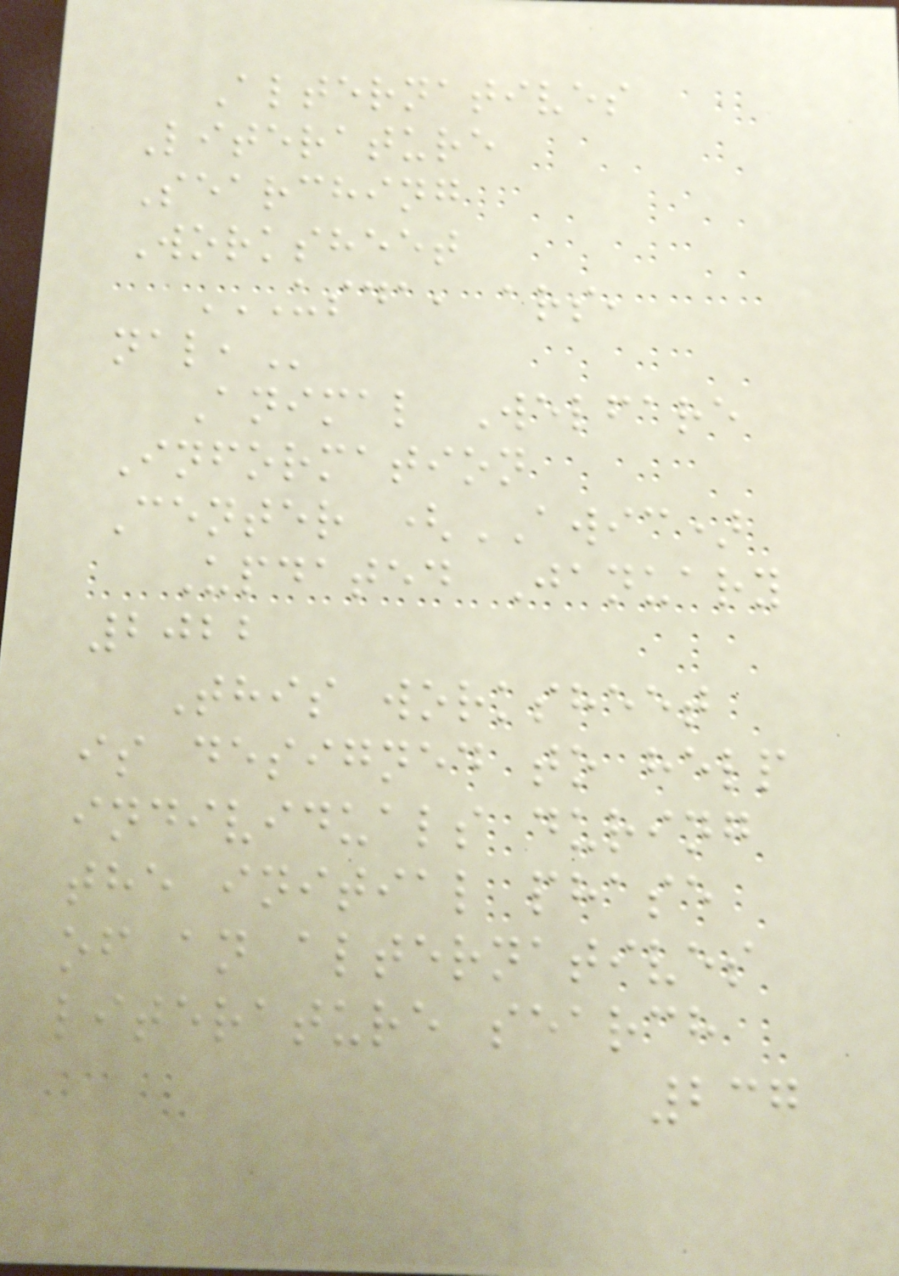Alternatives
Literature
Searching
Worksheet
USDA, ARS,
NAL,
Animal Welfare
Information
Center (AWIC)
Updated January
2022
This worksheet
is designed to help
individuals during
the initial phase
of an alternatives
literature search
237
